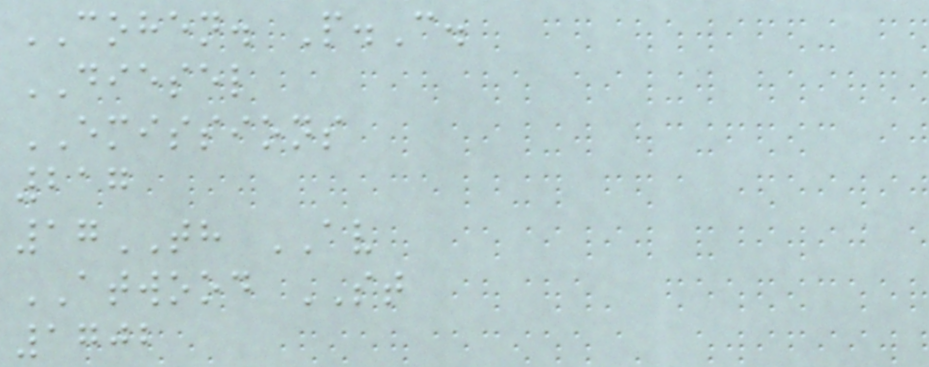COHEN. P.C.
DIESEL
EMISSIONS
217
17TH AV
ATWOOD ST
1702
